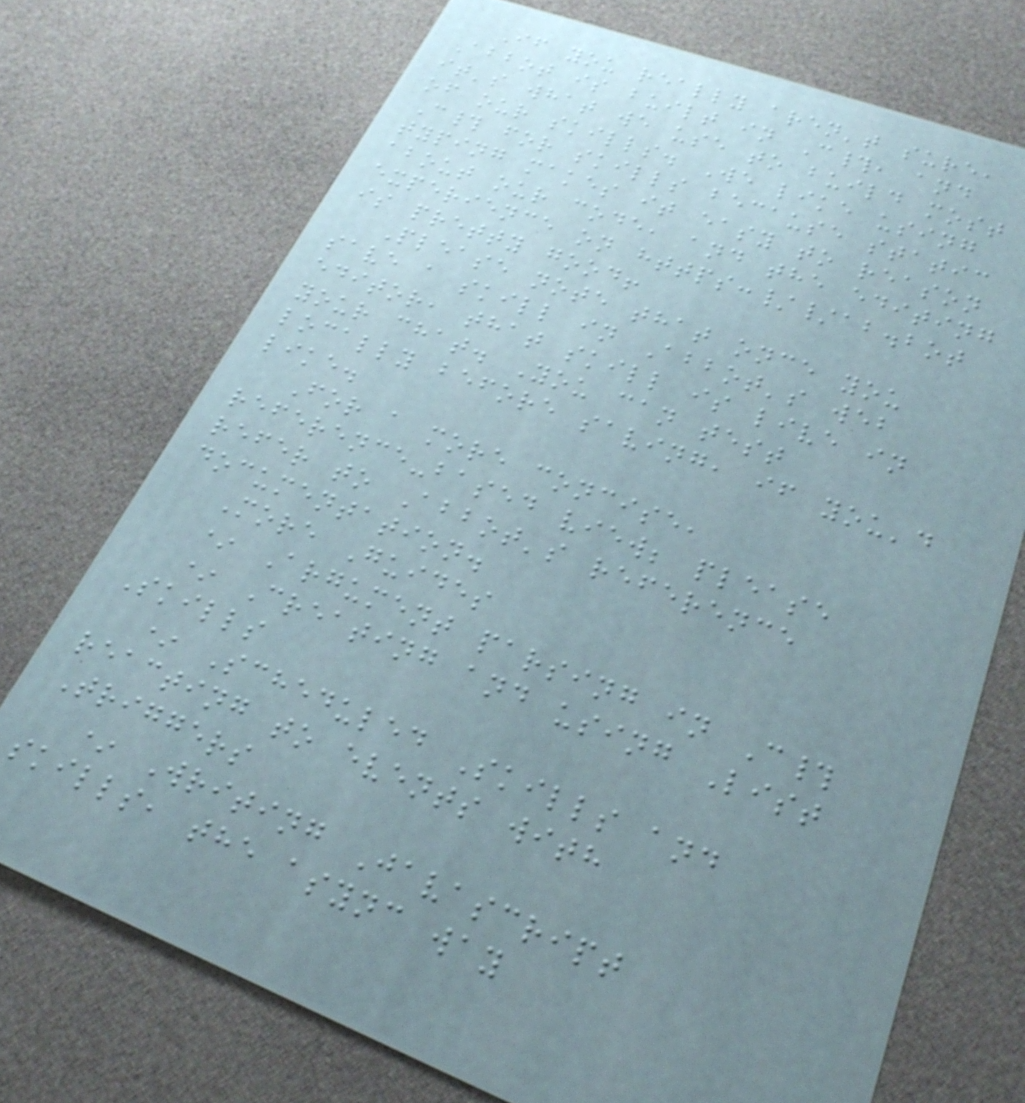If you really aren't sure,
Abbot is built in C#, and
it's what we use to build most
of our skills. We like using
C# for skills because static
typing makes it easy to reason
about our code, and the editing
experience on https://ab.bot
is pretty good!
Please note that once you
save a skill in Abbot's web
editor, that skill is live in
your chat. You can test
locally before saving, if you'd
like.
For a more concise,
reference-based view; please
refer to Abbot's reference
documentation.
More Guides
* Argument parsing in C#
* Creating and using List
Skills
* Scheduled Skills and
reacting to events with
Triggers
* Writing Javascript
skills, the async way
